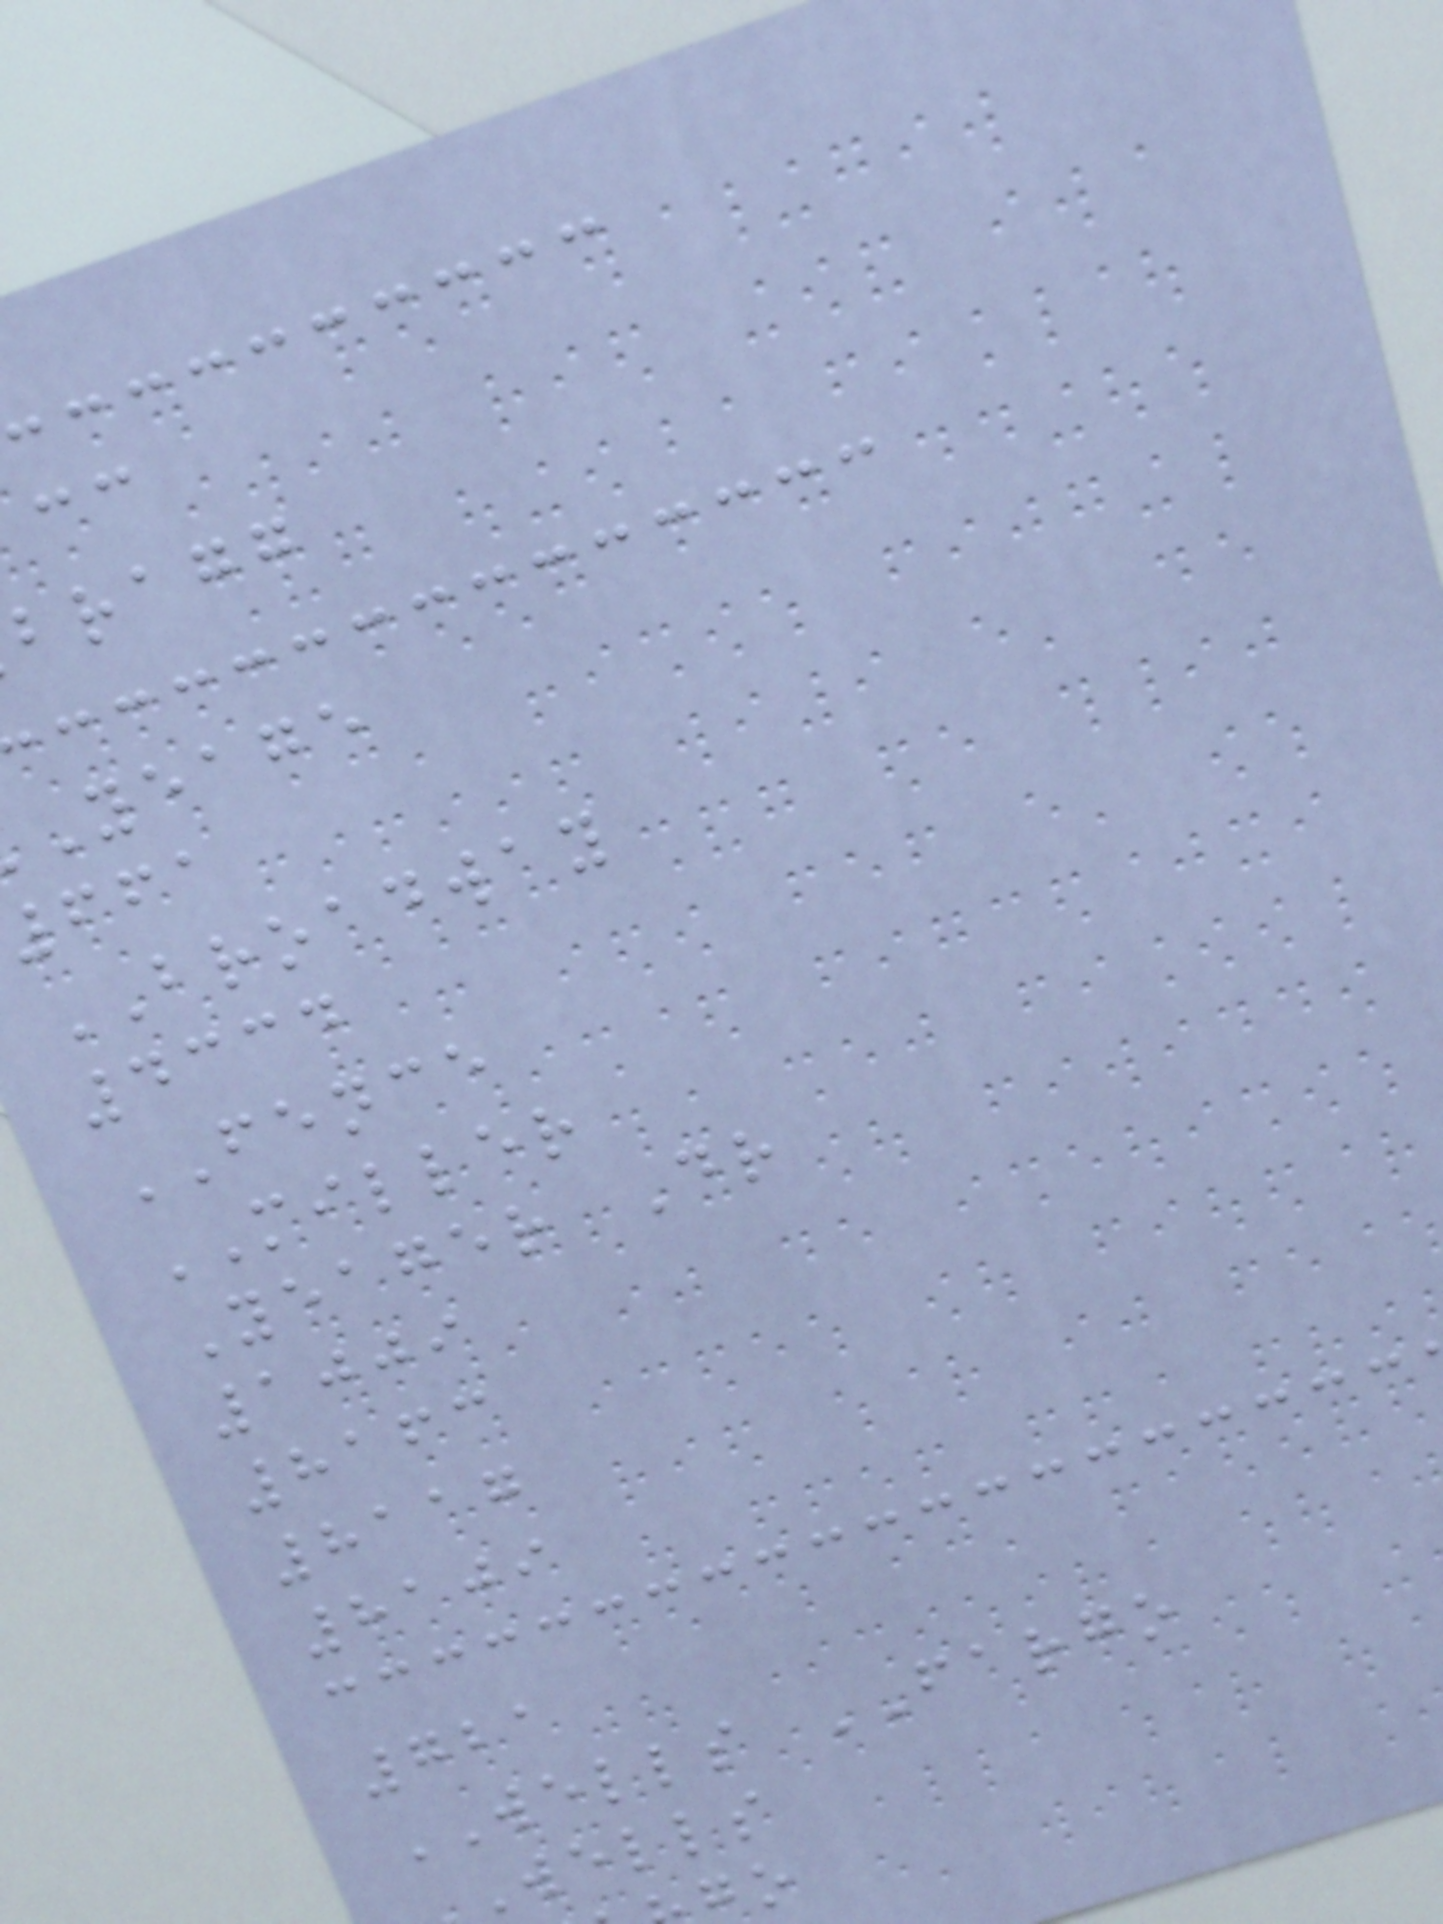bragg
yeage
661
BROADWAY
4334
FENCE
MILLER
Yeager Dr
1009
8163
8117
8109
721
WELLS FARGO
wells
